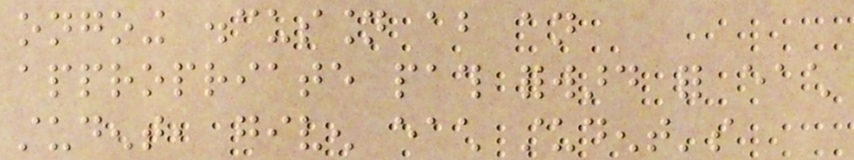ongoing discussion about an
appropriate path forward for each
student, given each student's
